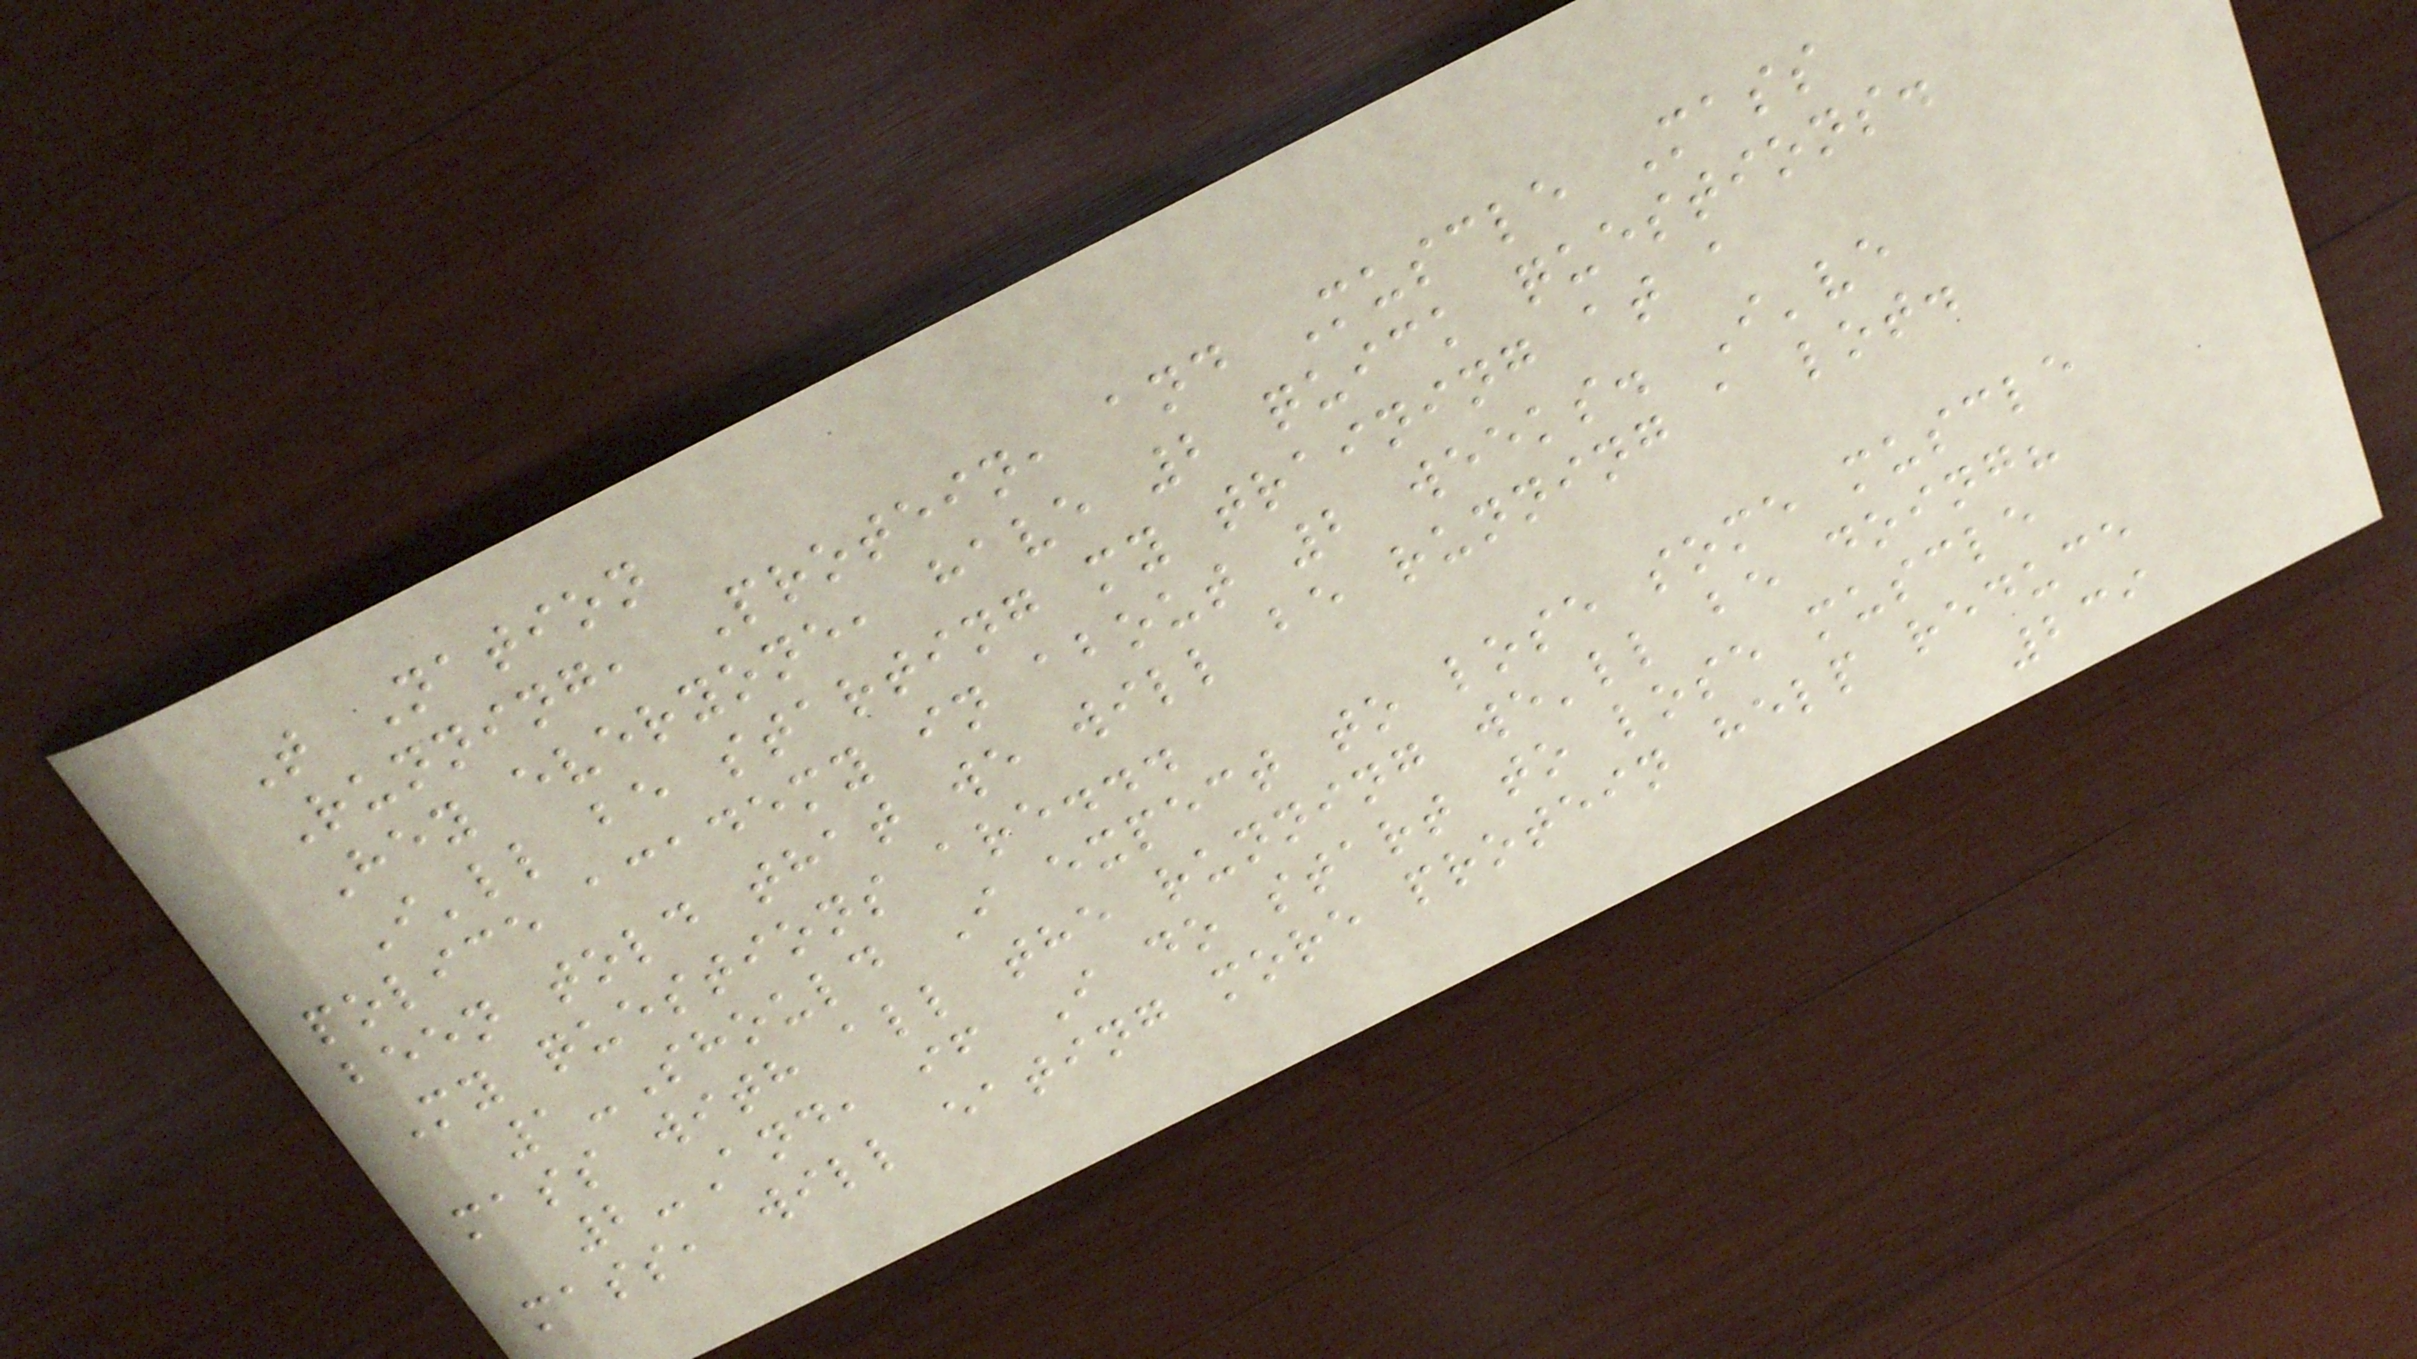T Nation
Running, Protein, and Muscle Mass
Hey everyone, have 2 quick questions.
I'll be starting my training at a
police academy in about 2 weeks. I've
been told that we will be running a lot.
My questions are...
1-Should I expect to lose some muscle
mass with all the running we'll be doing?
2-And, if I do start to lose muscle
mass, will eating more protein help reduce
239
